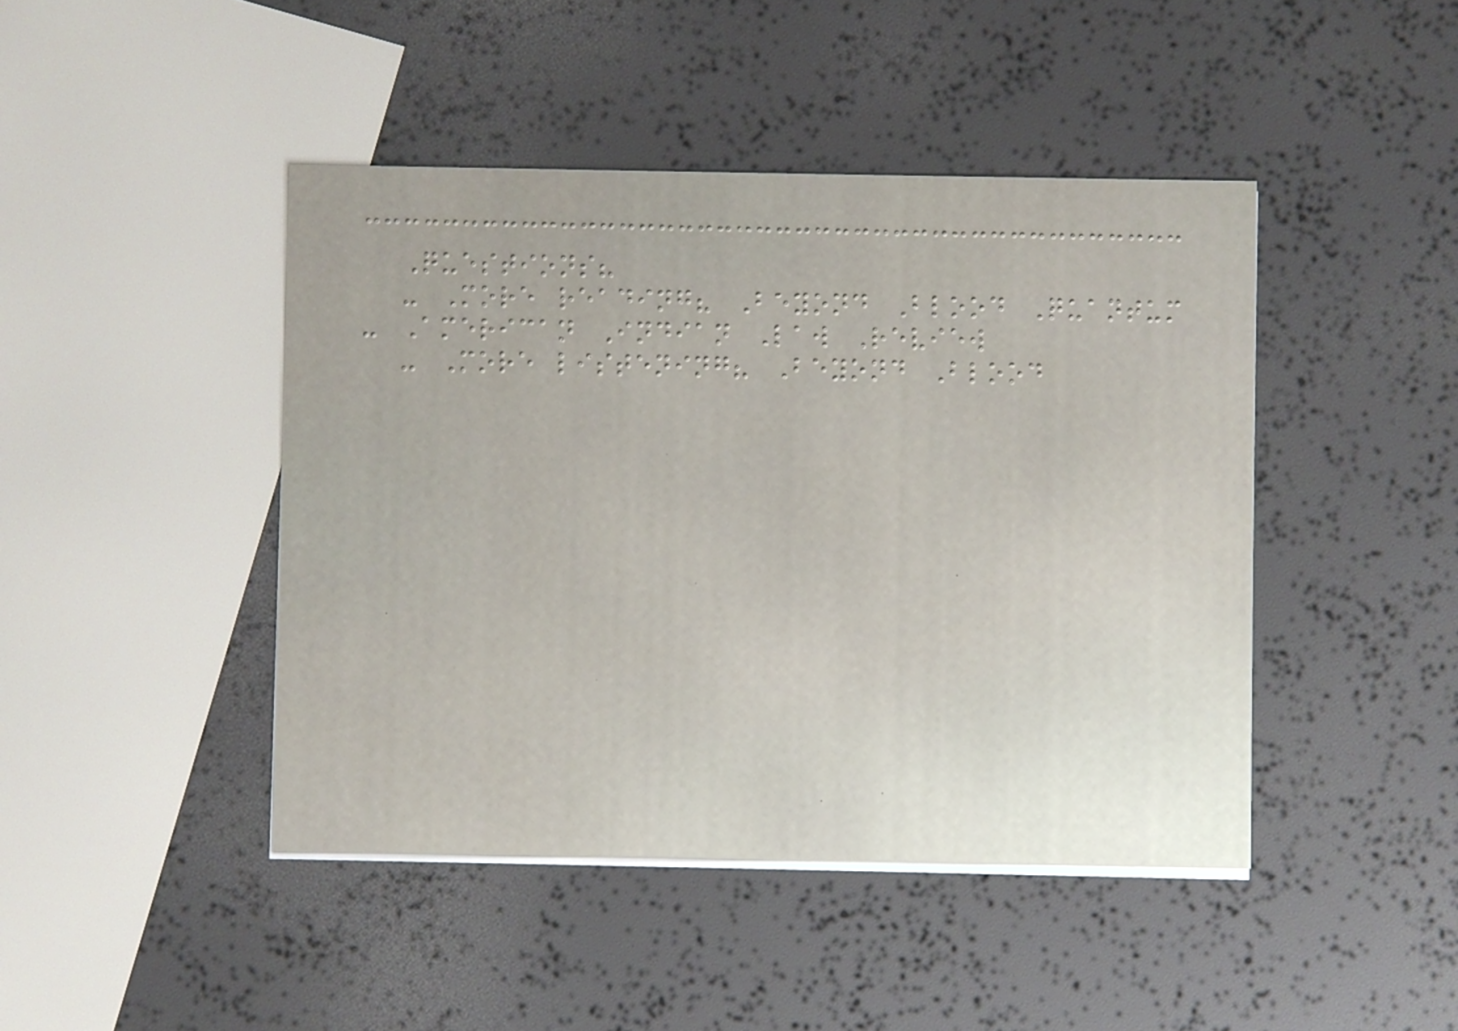Questions?
- More reading? Beyond Blood Quantum
- American Indian Law Review
- More listening? Beyond Blood
